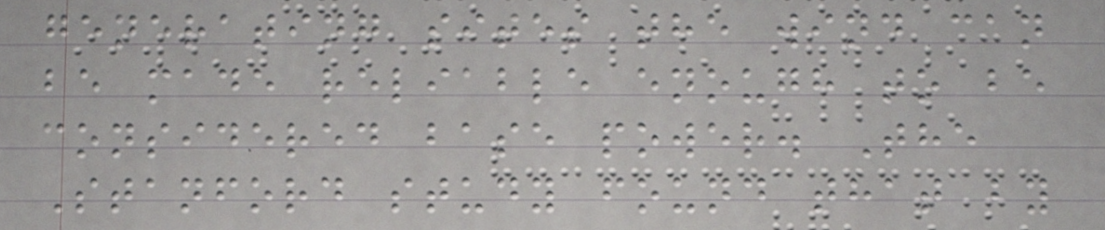generating sites the wind can
be made reliable enough to be
considered base power. The
Stanford study found that by
